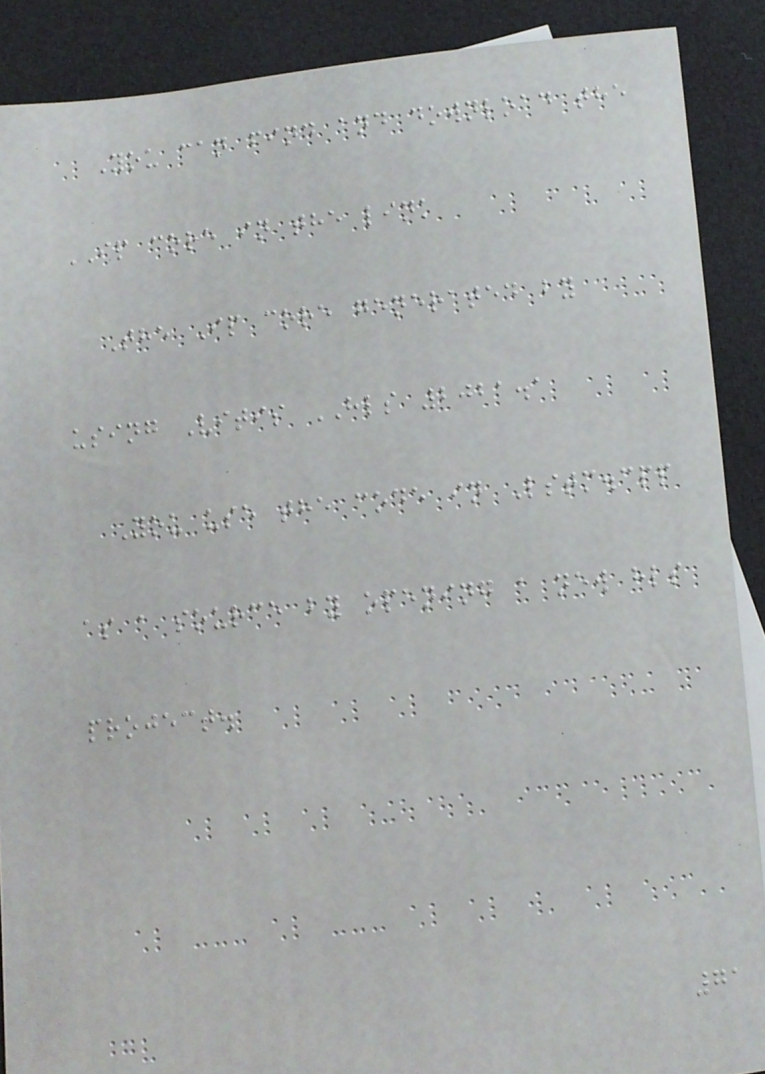You can find and download the
IP core in the link
The Ip core generated by
using Vitis HLS 2021.1
You use the code in Lstm.cpp
as a source by opening a new hls
project.
71
